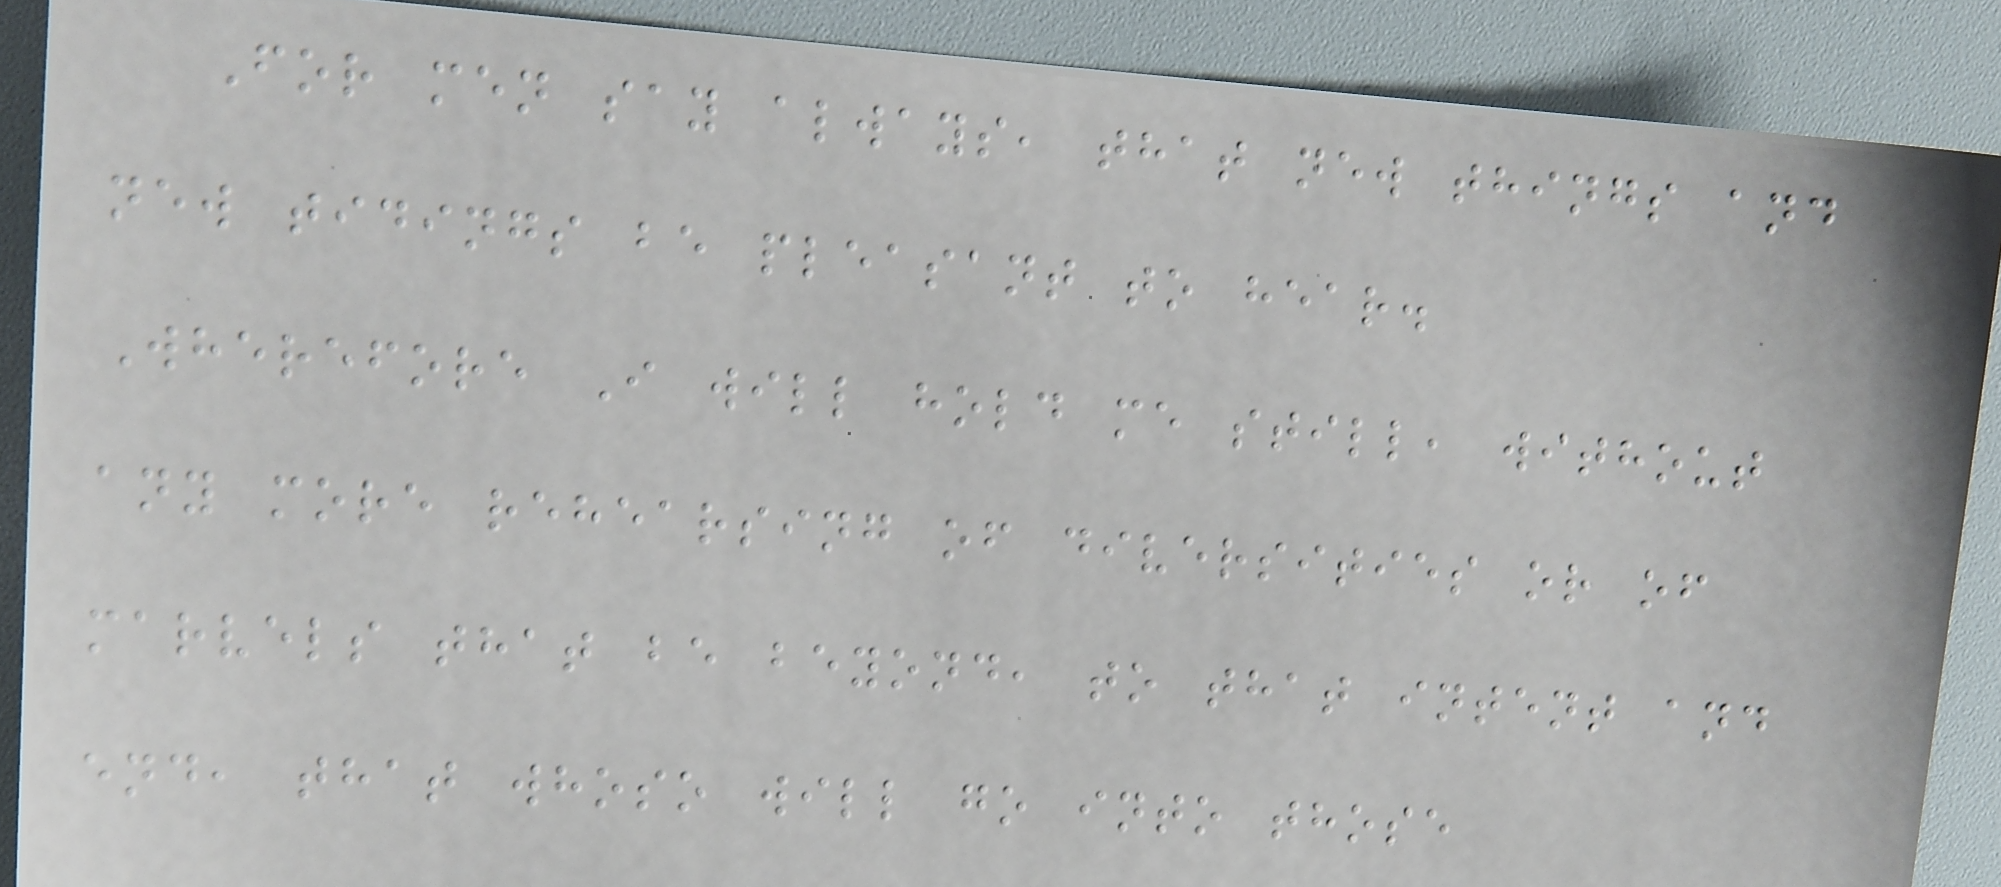For men say always, that new things and
new tidings be pleasant to hear.
Wherefore I will hold me still, without
any more rehearsing of diversities or of
marvels that be beyond, to that intent and
end, that whoso will go into those
